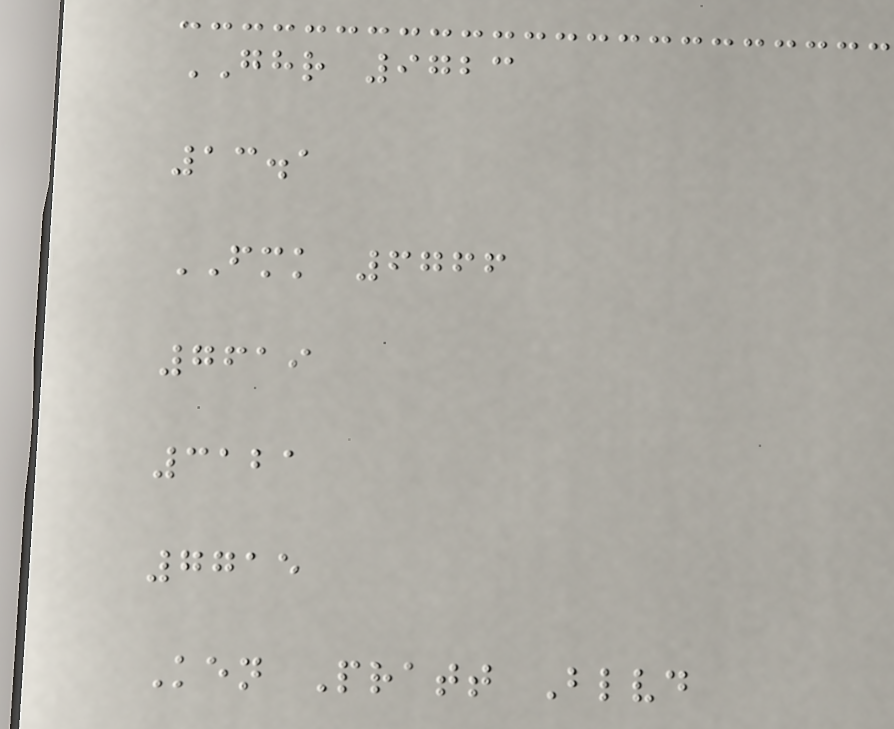GHR 9723
13.1
FMK 6766
7619
3121
7715
Ken Pratt Blvd
